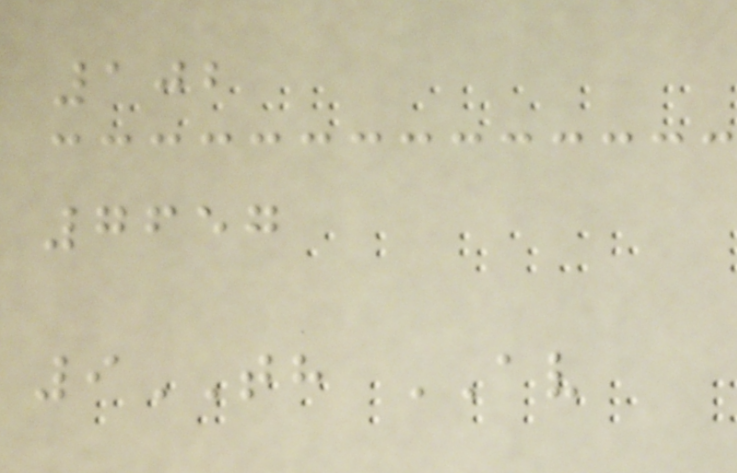102
7657
9TH AV
